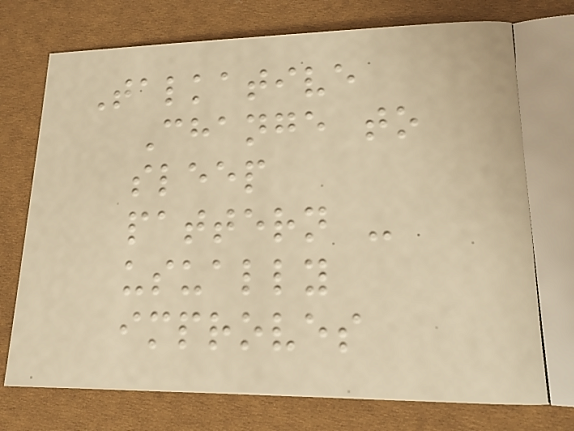Talkative
Change to
sleep
pattern -
usually
improves
